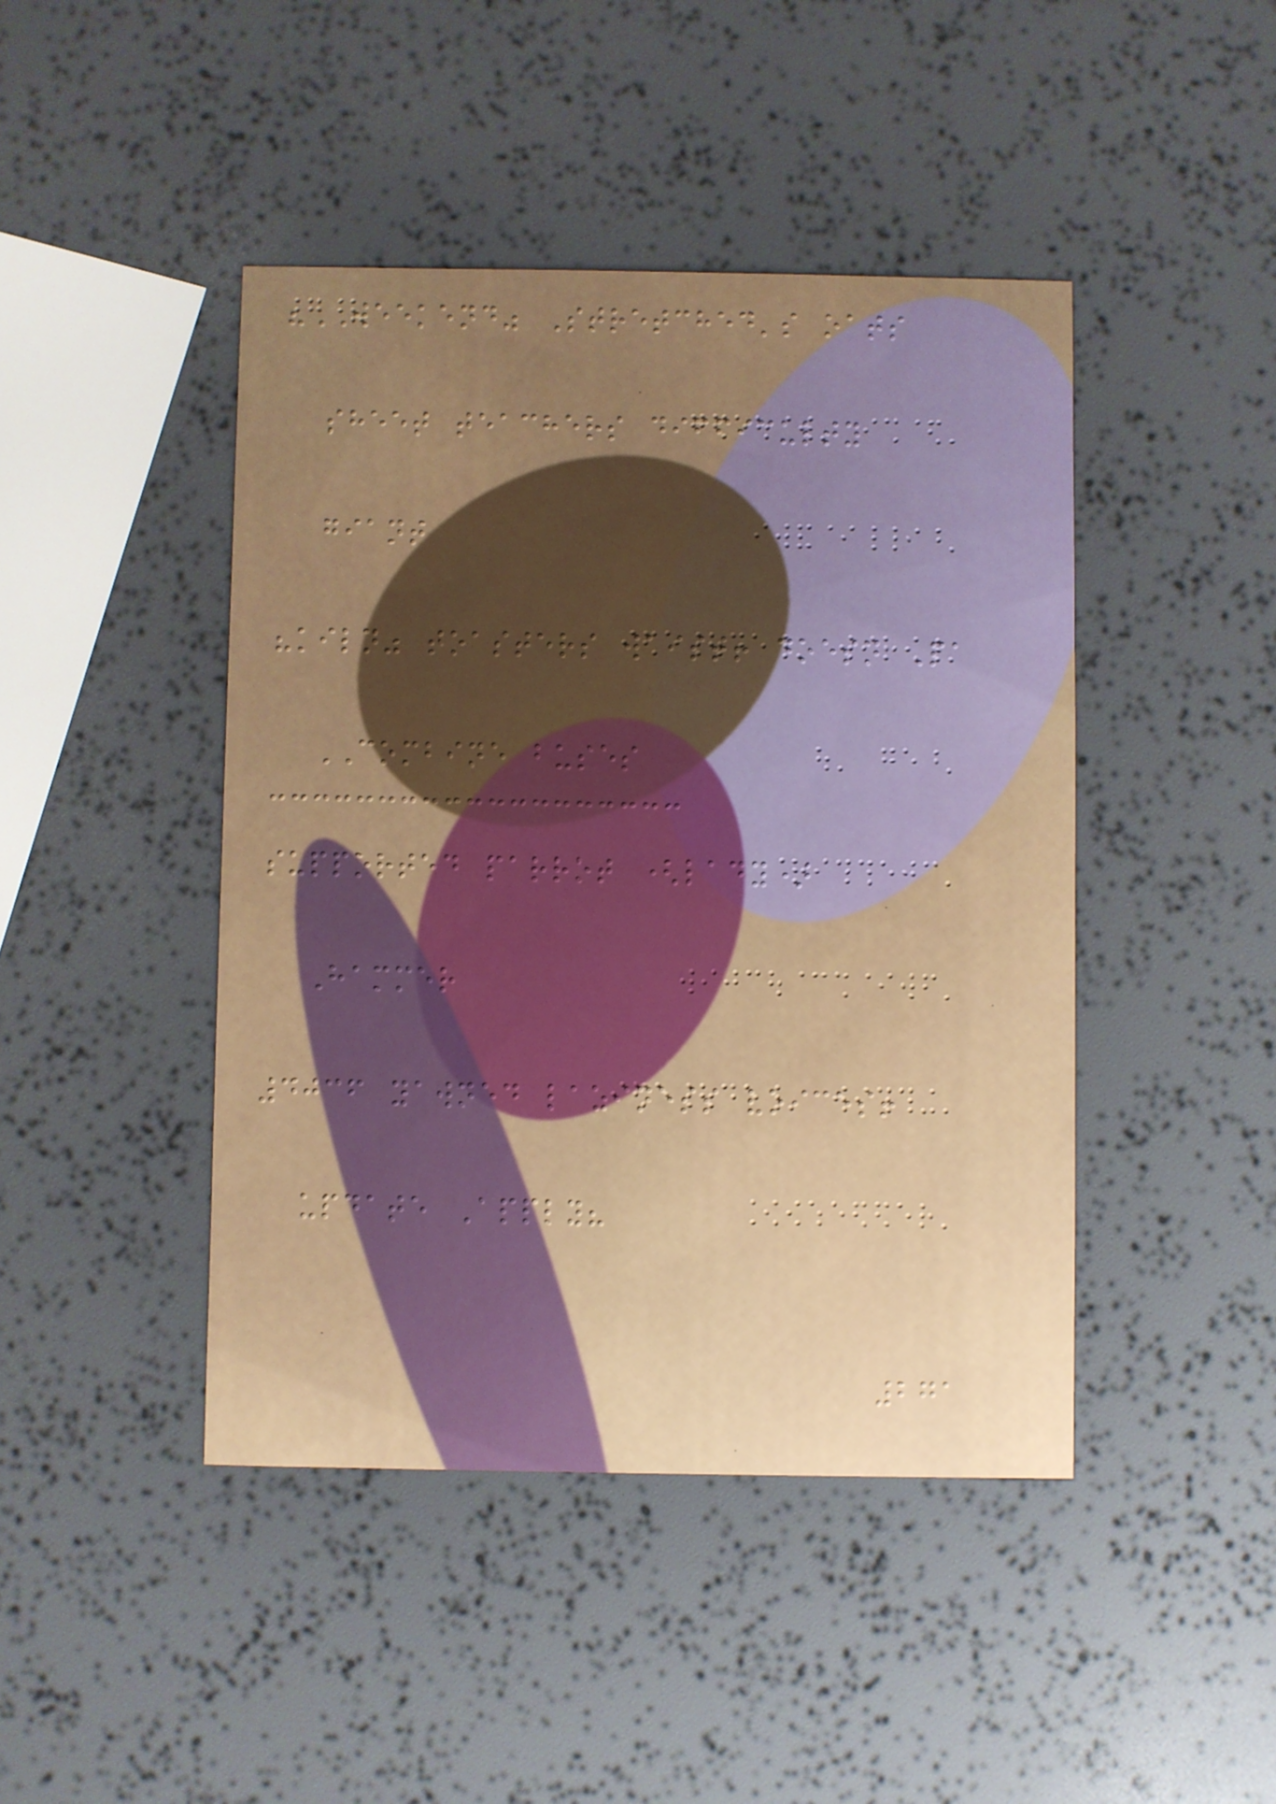"WEEKEND" Stretched's oats
sheet teachers difficulty
giant
"kiln" toasters waist! doesn Pa
COMBINE buses
supported parrot (lady)
Hammer
4036 yawned laziness voices!
update Apply?
271
